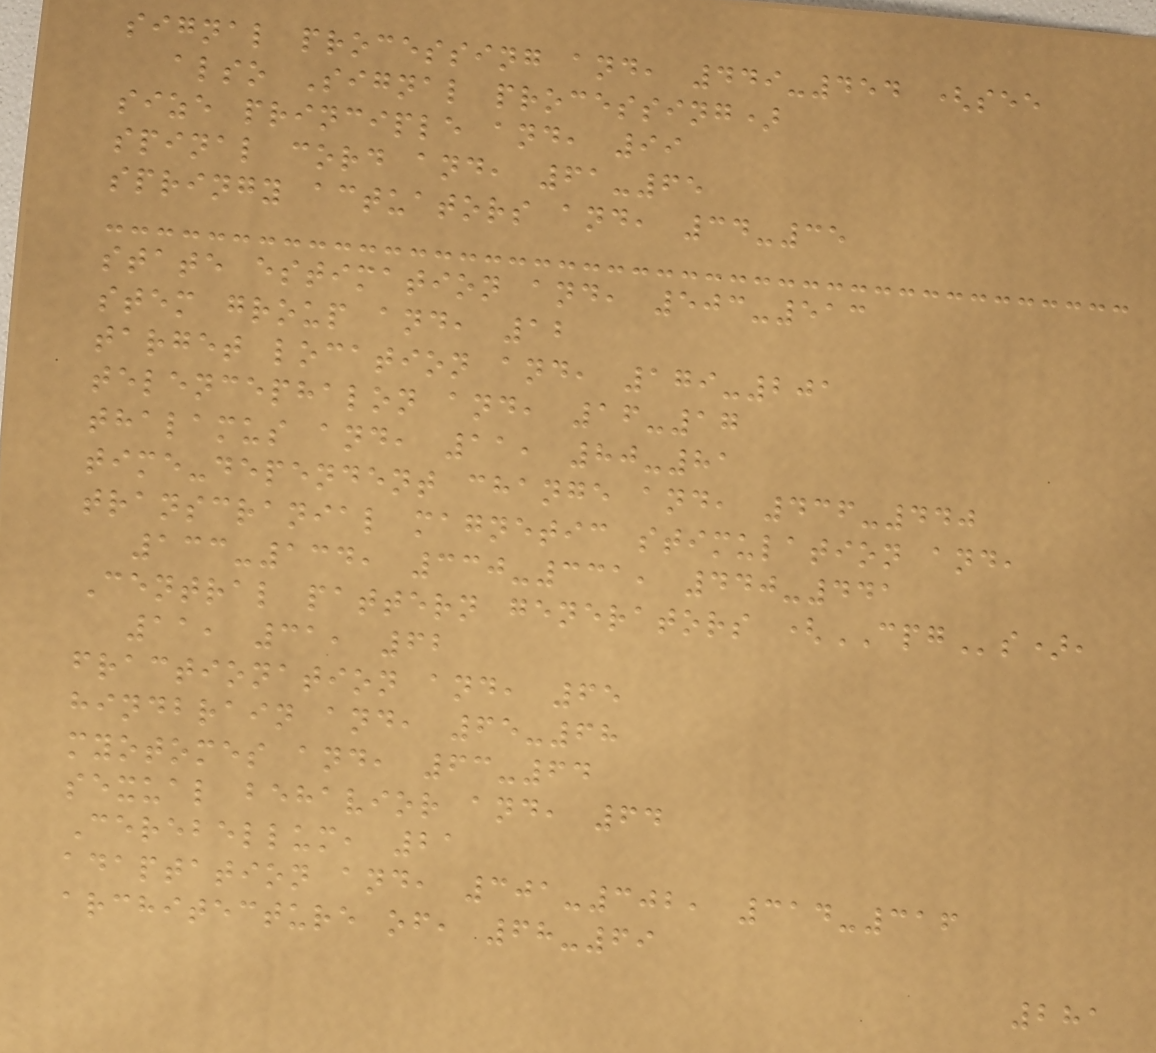signal processing and, 449-454 (see
also Signal processing)
size principle and, 99
spinal cord and, 61-65
springy actuators and, 34-35
state estimation and, 503-513
stem group and, 12
target location and, 179-201
telencephalon and, 16-17
thalamus and, 11, 80-81
time-dependent change and, 436-440
transcranial magnetic stimulation and,
133-134, 330-331, 440-441
Central pattern generators (CPGs),
11, 31, 62
fractionation and, 65
hindbrain and, 65-68
myotomes and, 63-64
sexual behavior and, 64
Cerebellum, 21
adaptation and, 301-302, 314-316
architecture of, 68-69
281
